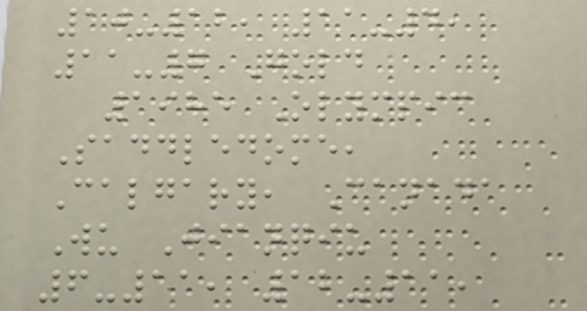10-12, 11-4,
11-7 Gold
1985 Olympic
Saddledome,
Calgary, Canada
Wu Jianqiu
6-11, 12-11,
